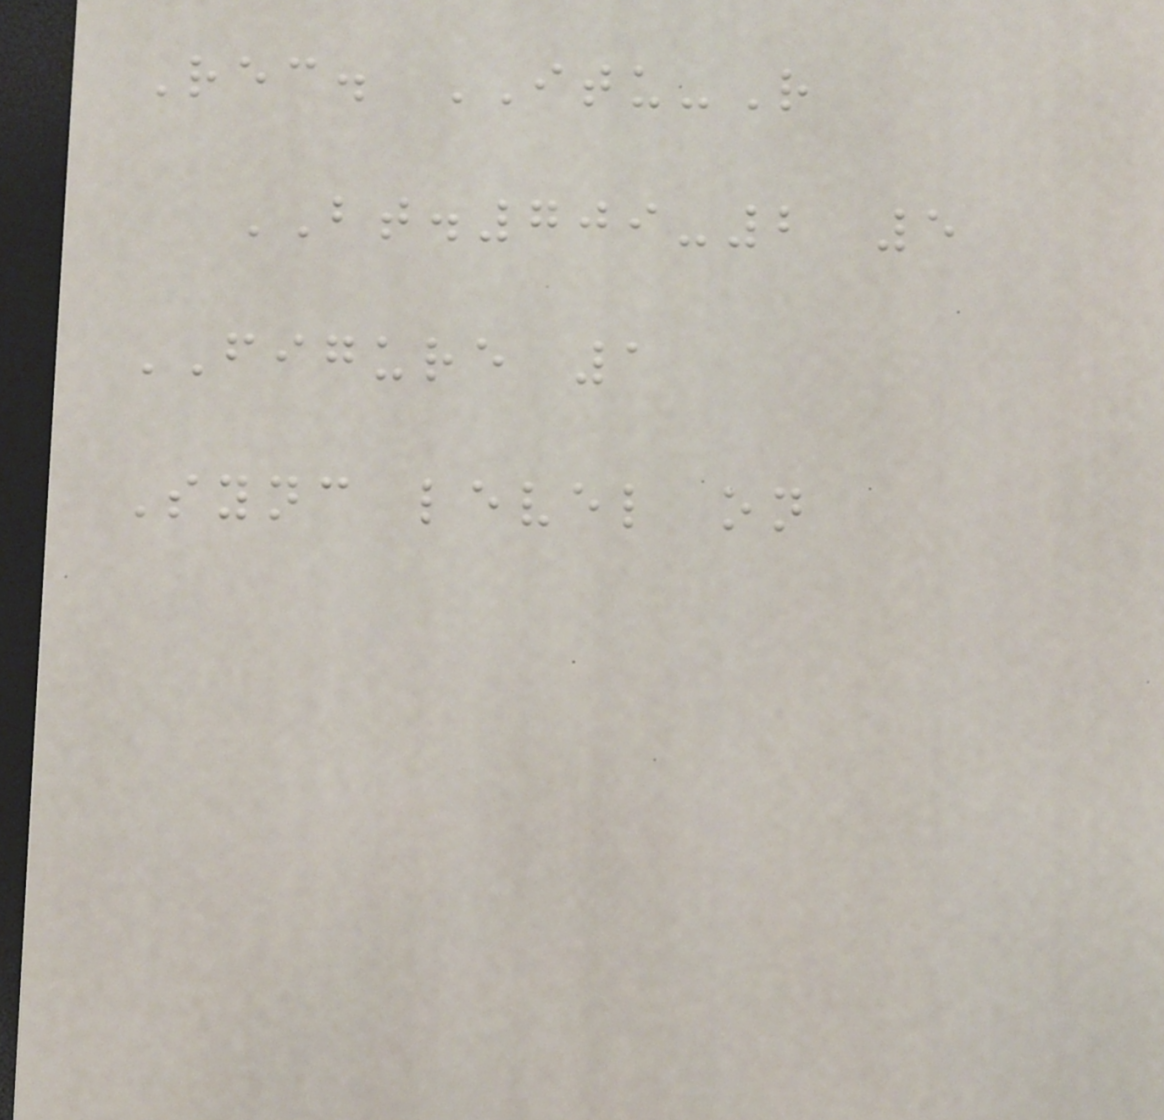Rec. ITU-R
BT.709-2 5
FIGURE 1
Sync level on
